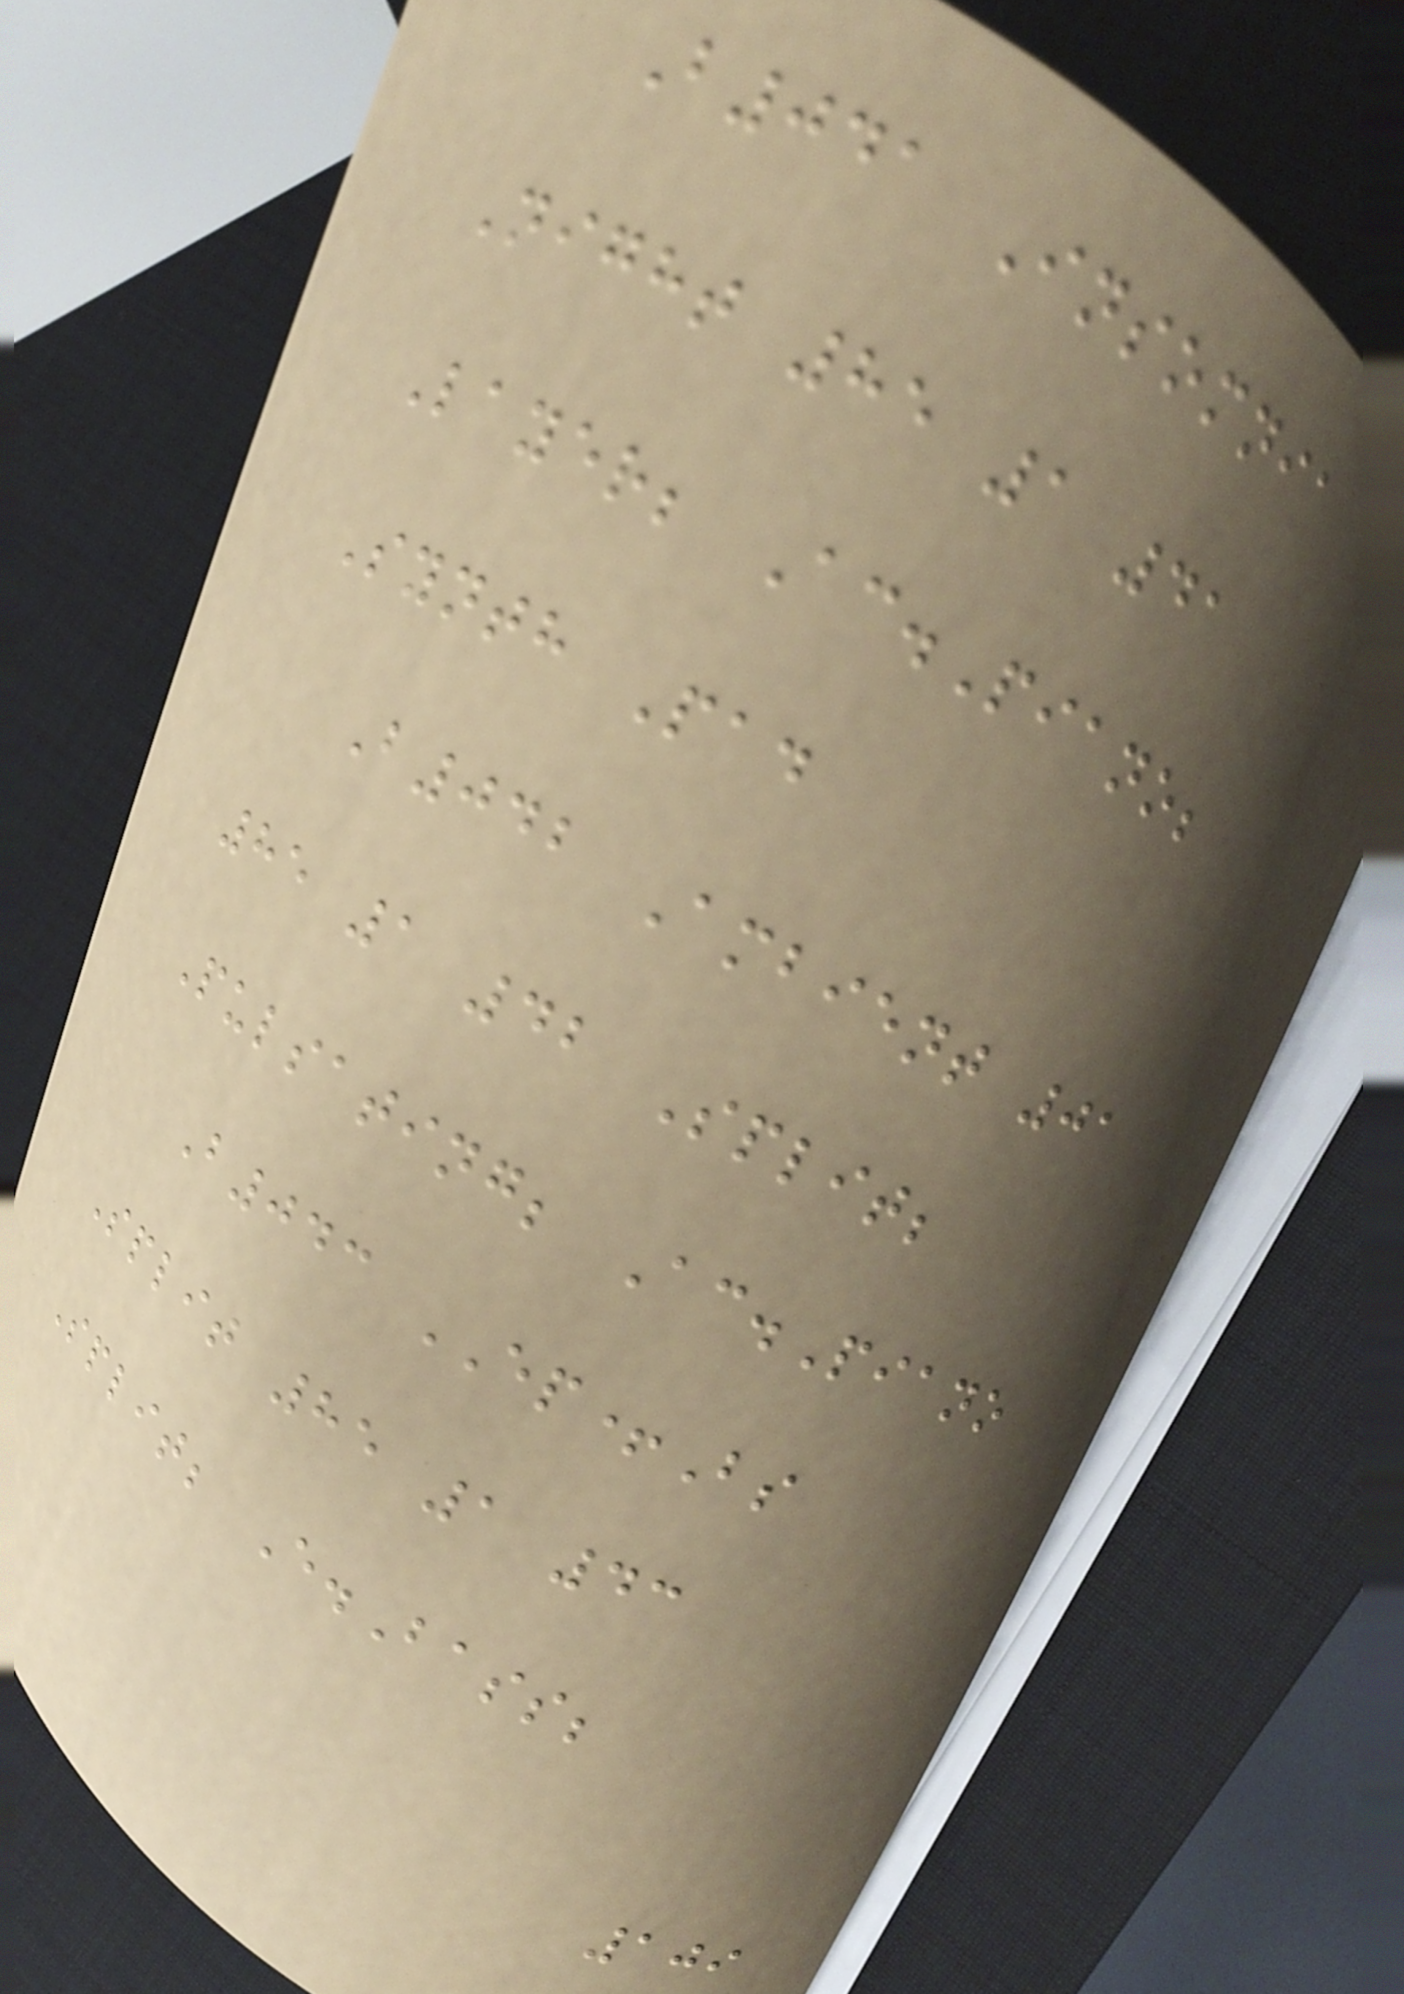B041 Insomnia
Night 85 1 41
Layer; Ac.Piano;
Synth Pad
B042 Ambient 01
85 1 42 Split;
Pulsating; Ac.Piano
B043 EP+Bs
Split 85 1 43
Split; E.Bass;
109
